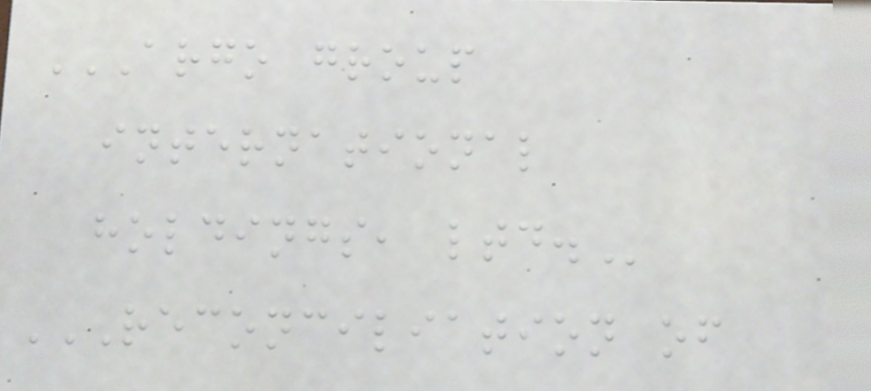ARGO GROUP
INTERNATIONAL
HOLDINGS, LTD.
RECONCILIATION OF
